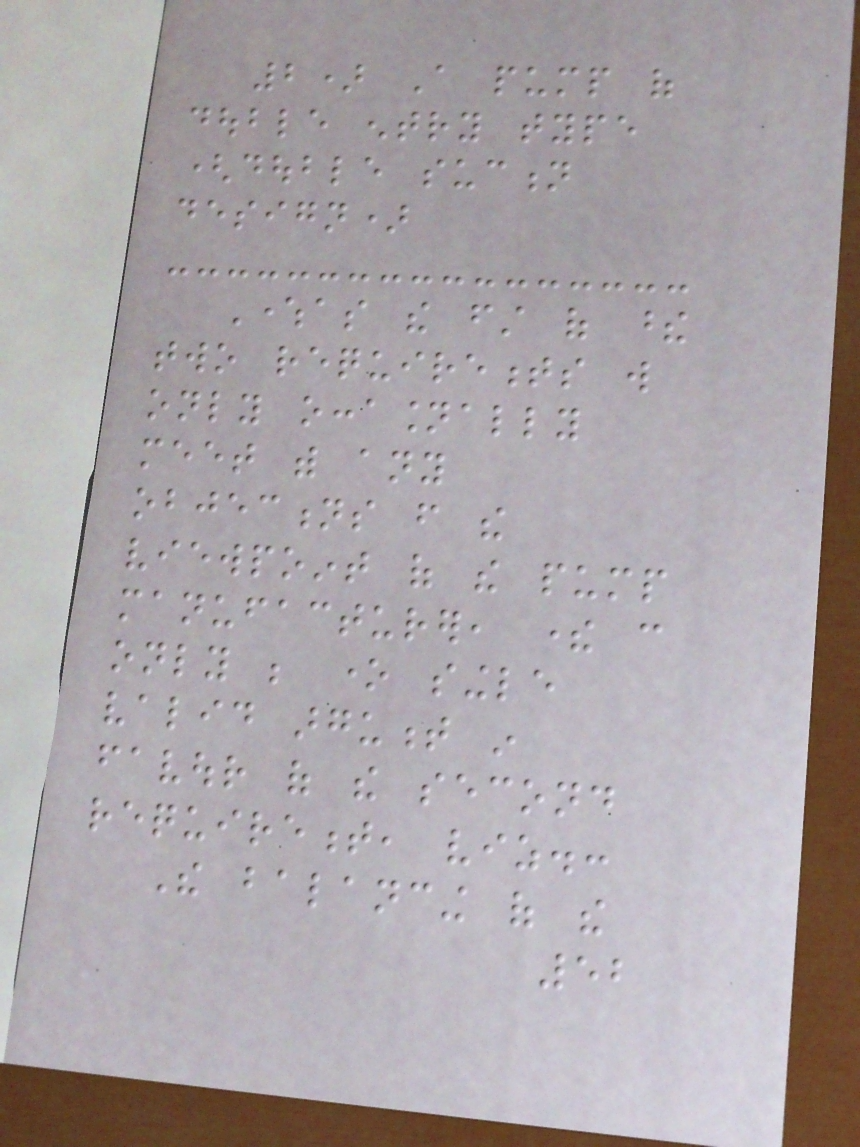2) A pump of
double entry type
(double suction
design)
Whereas the first of these
two requirements will
only occasionally
meet with any
objections from the
viewpoint of the pump
manufacturer, there can
only be one single
valid argument in
favour of the second
requirement, viz.:
The balancing of the
52
